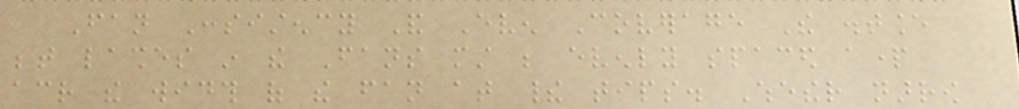Fan Consistency And Even Coverage The distance
between lashes in the Fans must be evenly spaced apart
across the width of the fan at their tips. Whether narrow
